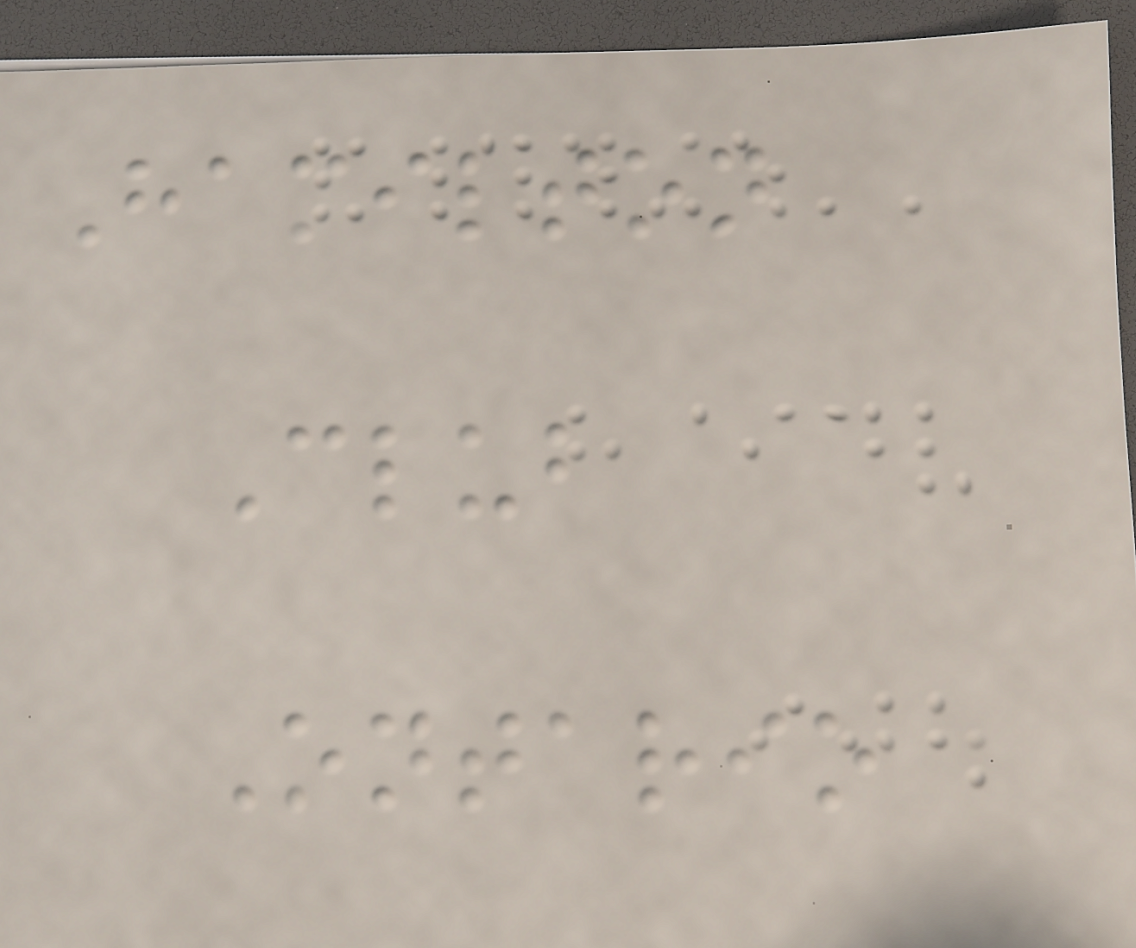Hamilton
Club
Ontario
